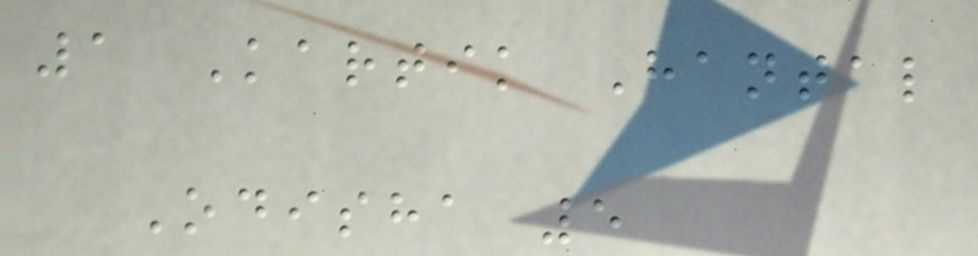1 Kartik Hantal
Odisha 5
